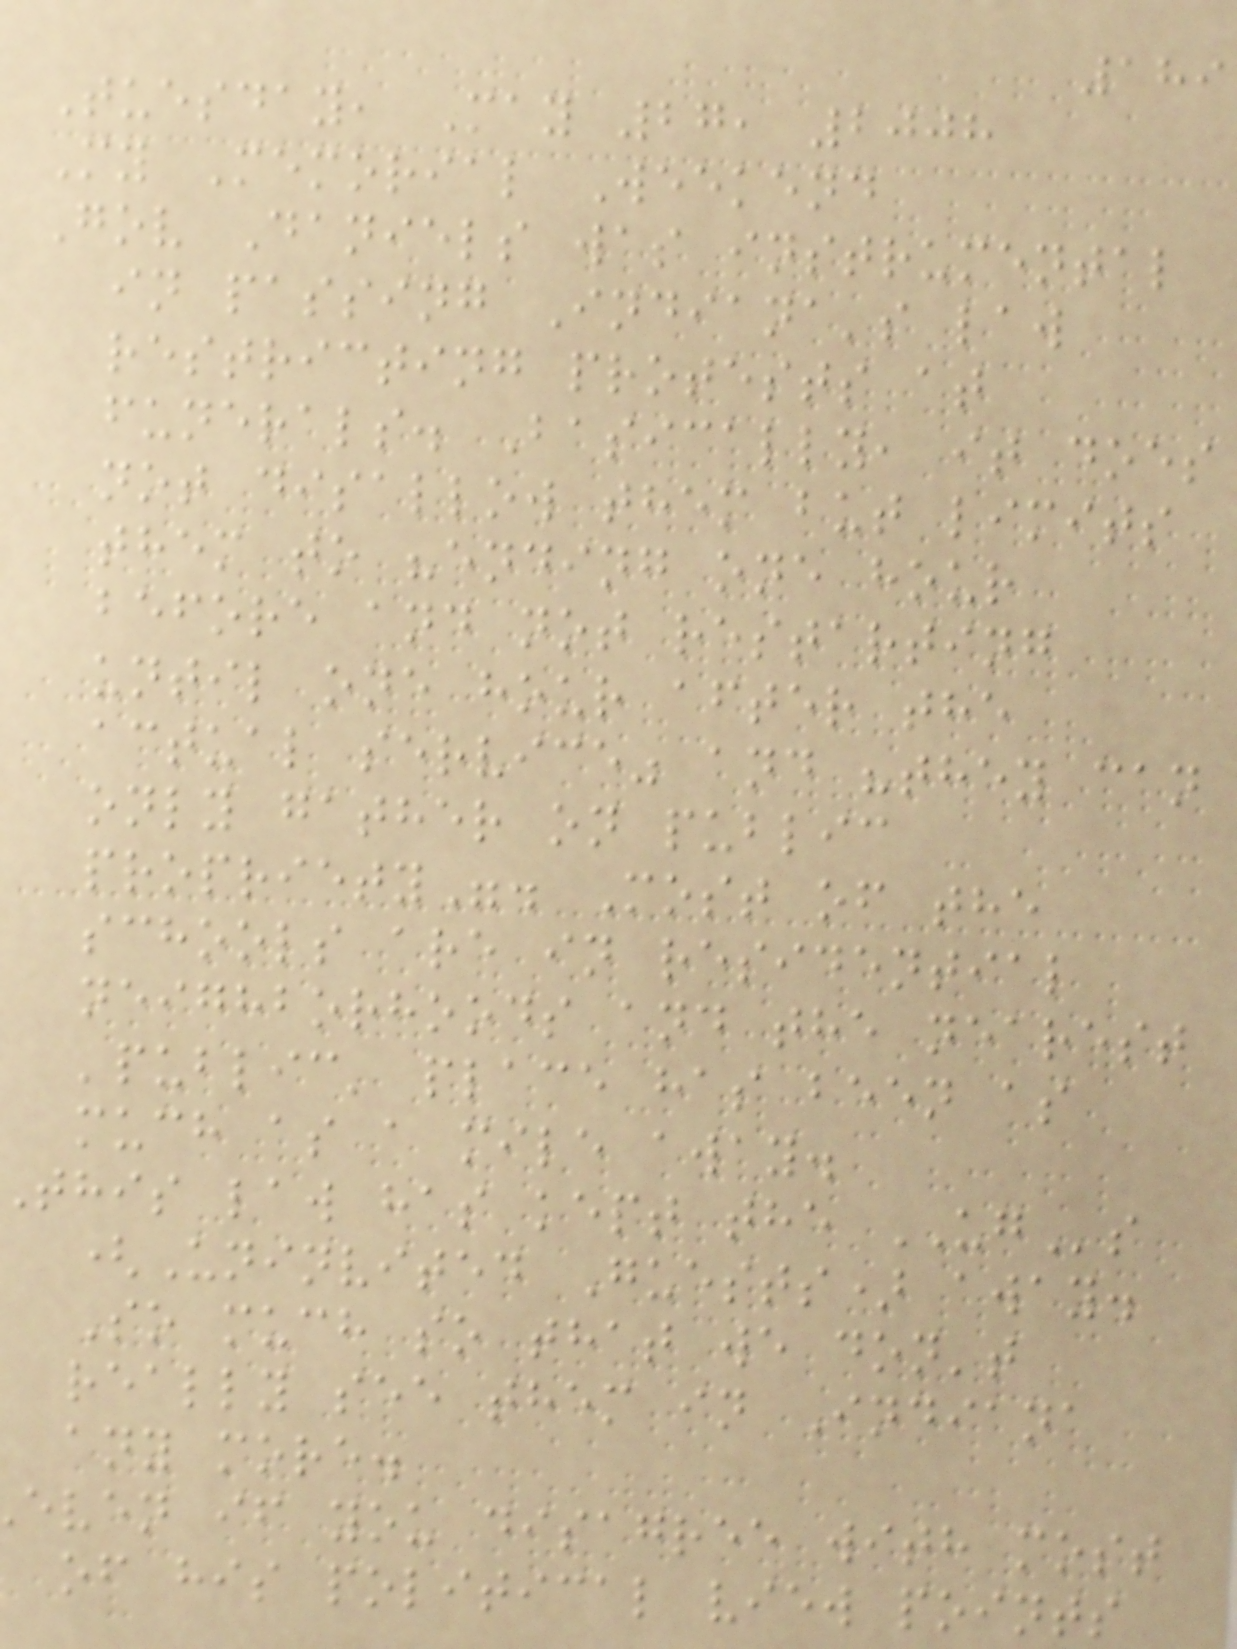189
Tuesday, May 27, 2008
My Memorial Weekend
Gov Daniels was instrumental
in passing Indiana's law
restricting protests at
funerals. Basically, it does
not disallow them but limits
them to "ending one hour
before and not restarting
until one hour after the
actual service" and "they can
only gather on public
propriety". Most of the
schools are in residential
neighborhoods and the nearest
'public' place has been as
much as a mile away.
this law has kept the UGs
(Uninvited Guests) away.
So much so that we don't
really see them in Indiana
any more.
even if you disagree with most
of his political view points
